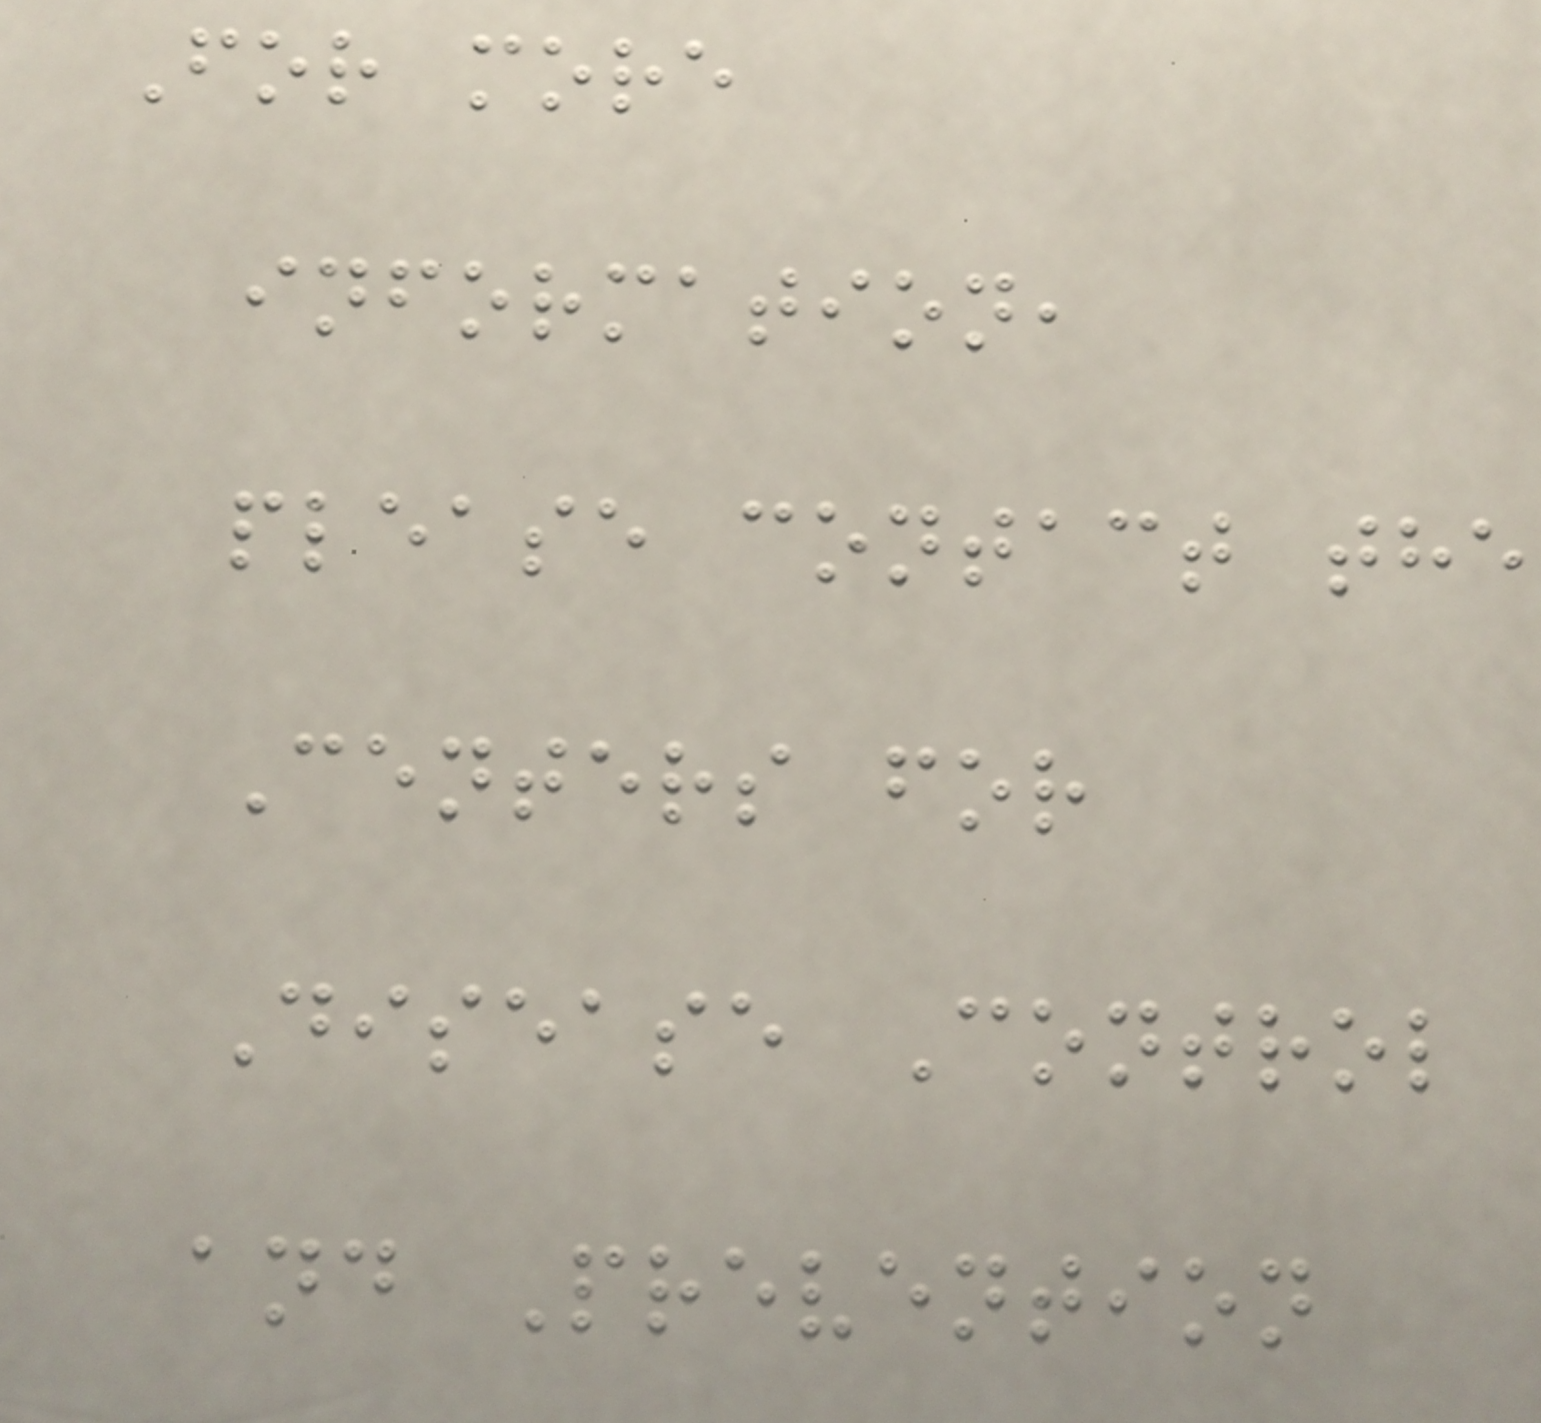For more
information,
please contact the
Centers for
Disease Control
and Prevention
